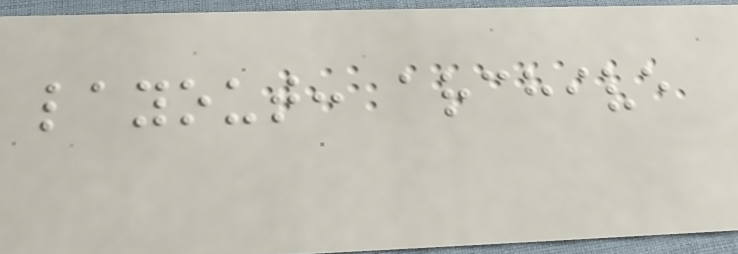layout: archive
